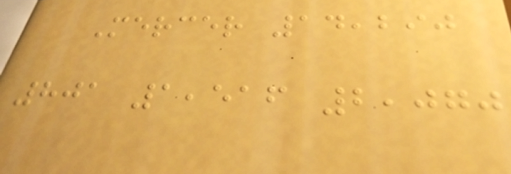Mercer 14,290
801 1,516 2,070
